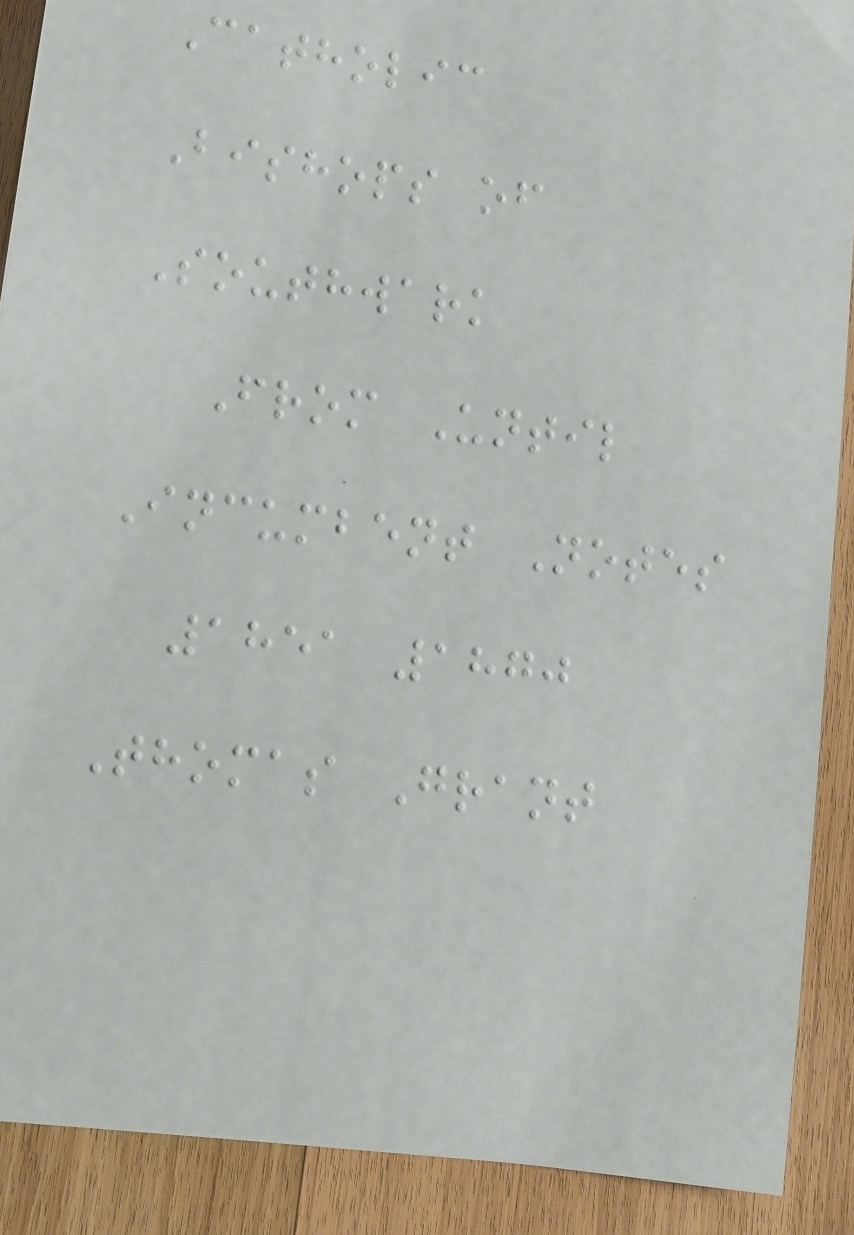Catholic
Bishops of
Southwark
From Until
Incumbent Notes
1851 1870
Thomas Grant
